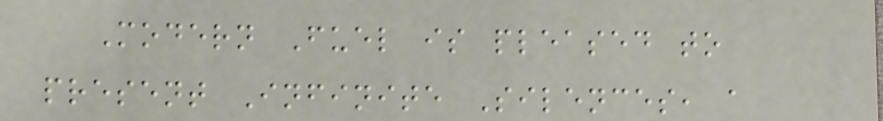Modern Fuel is pleased to
present Infinite Silences, a
